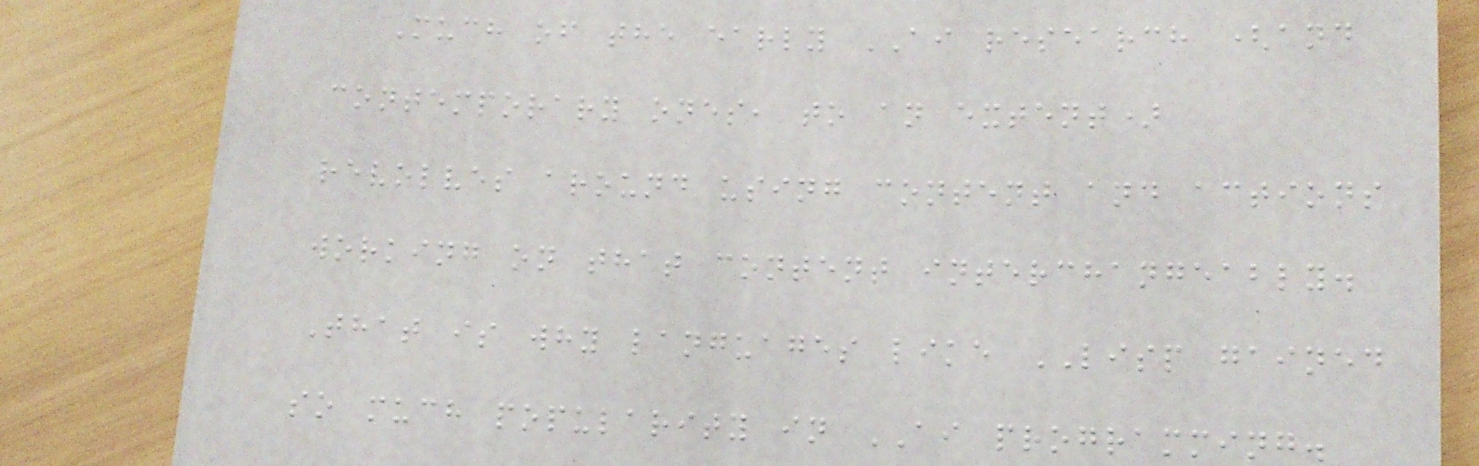Much of the early AI research (and
contemporary ones, to an extent)
revolves around using content and actions
working on that content interchangeably.
That is why languages like LISP gained
so much popularity in AI programming.
